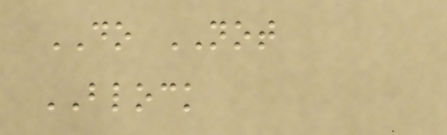DO NOT
BLOCK
